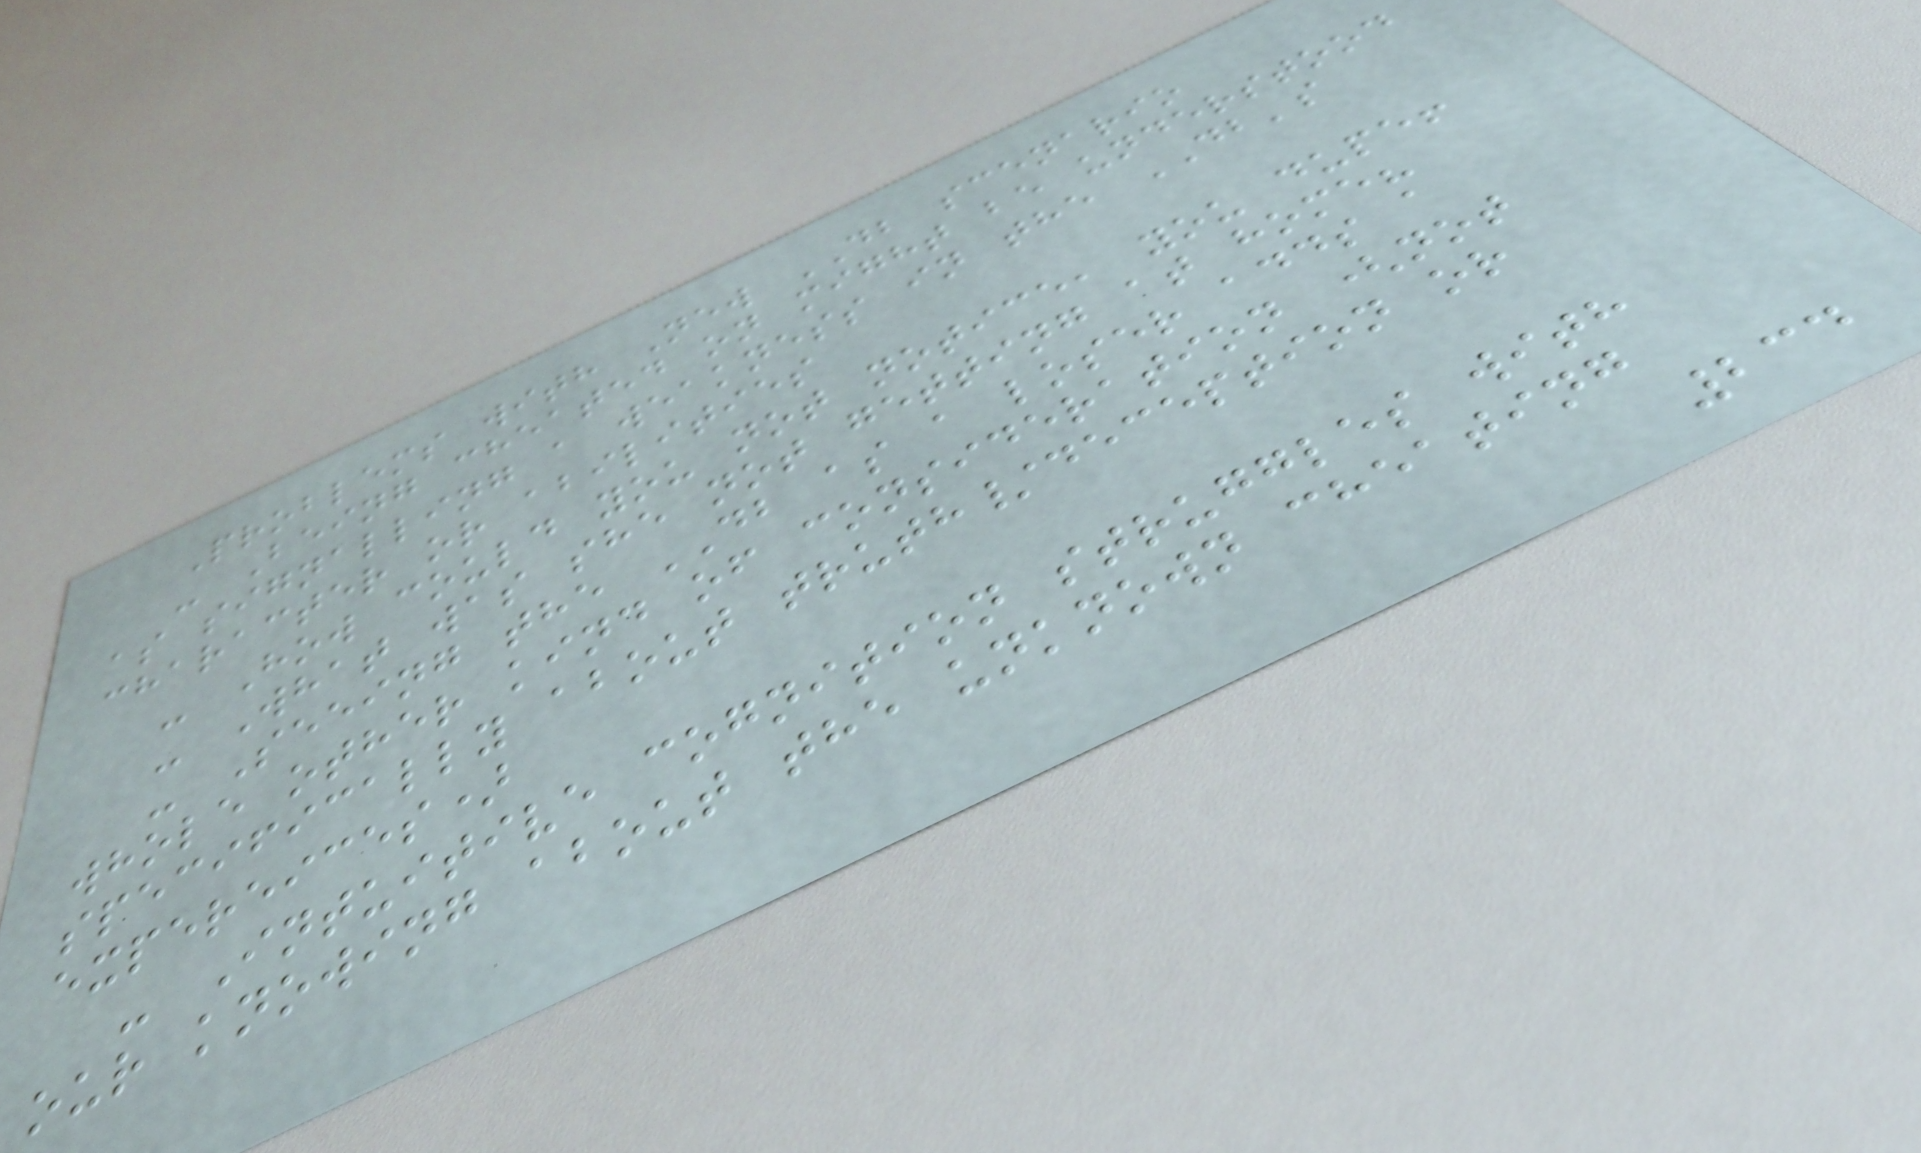Problems with New DB scenario
- Being cheated on might be understood
as signalling a weakness in the DB's
character or abilities
- How could you not notice, you dupe!
- What was she not getting at home?
- Seeing the DB as a loser adds a
whole other kind of consideration (not
specifically about truth/deception or
expereices)
- Intuitive cognition struggles with
our knowing about the unknown cheating
234
